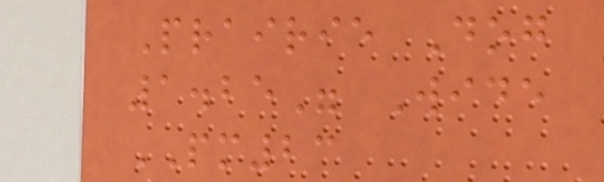Prairie Dog
1.25" Wide
PM23
